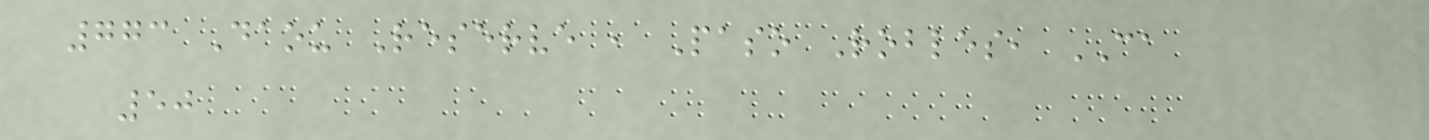773 Daou Reserve , Paso Robles, CA
50
